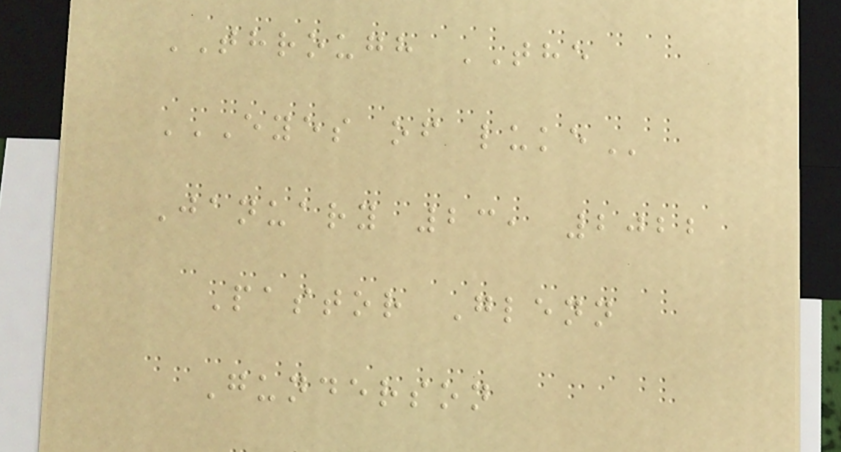THROUGH THE
EYES OF LUKE
January 23, 2022
Pastor Glenn
Gunderson
